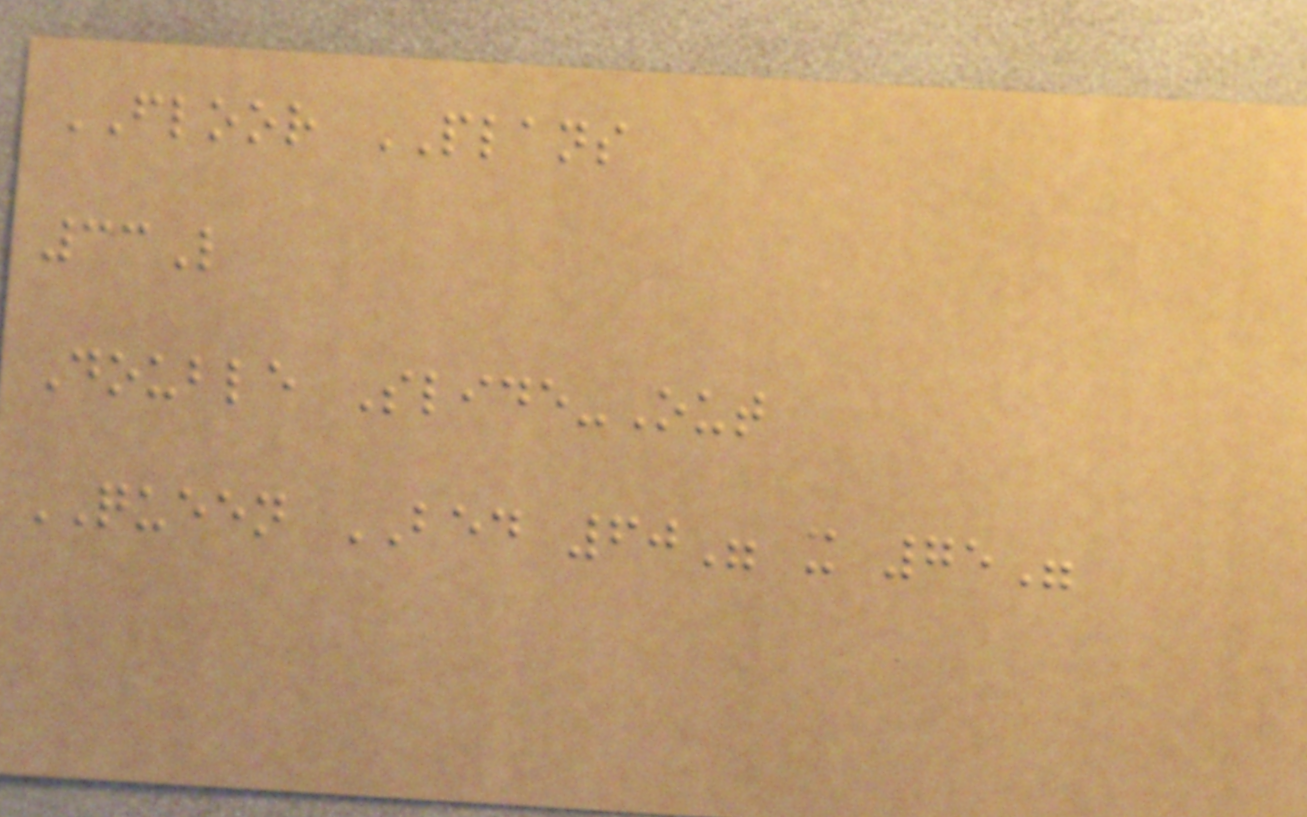FLOOR PLANS
33L
Double Slide-Out
QUEEN BED 60" x 75"
